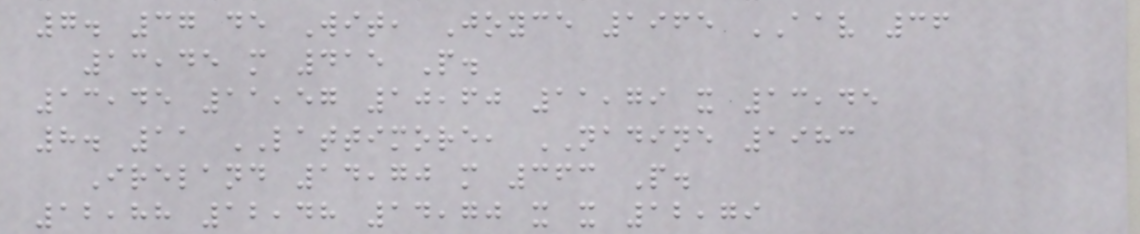7. 37 de Wit, Joyce 1965 AAV 36
13,45 m 415 P.
13,45 11,57 10,60 11,79 x 13,45
8. 11 LATTIMORE, NADINE 1983
Ireland 14,70 m 363 P.
12,88 12,48 14,70 x x 12,79
